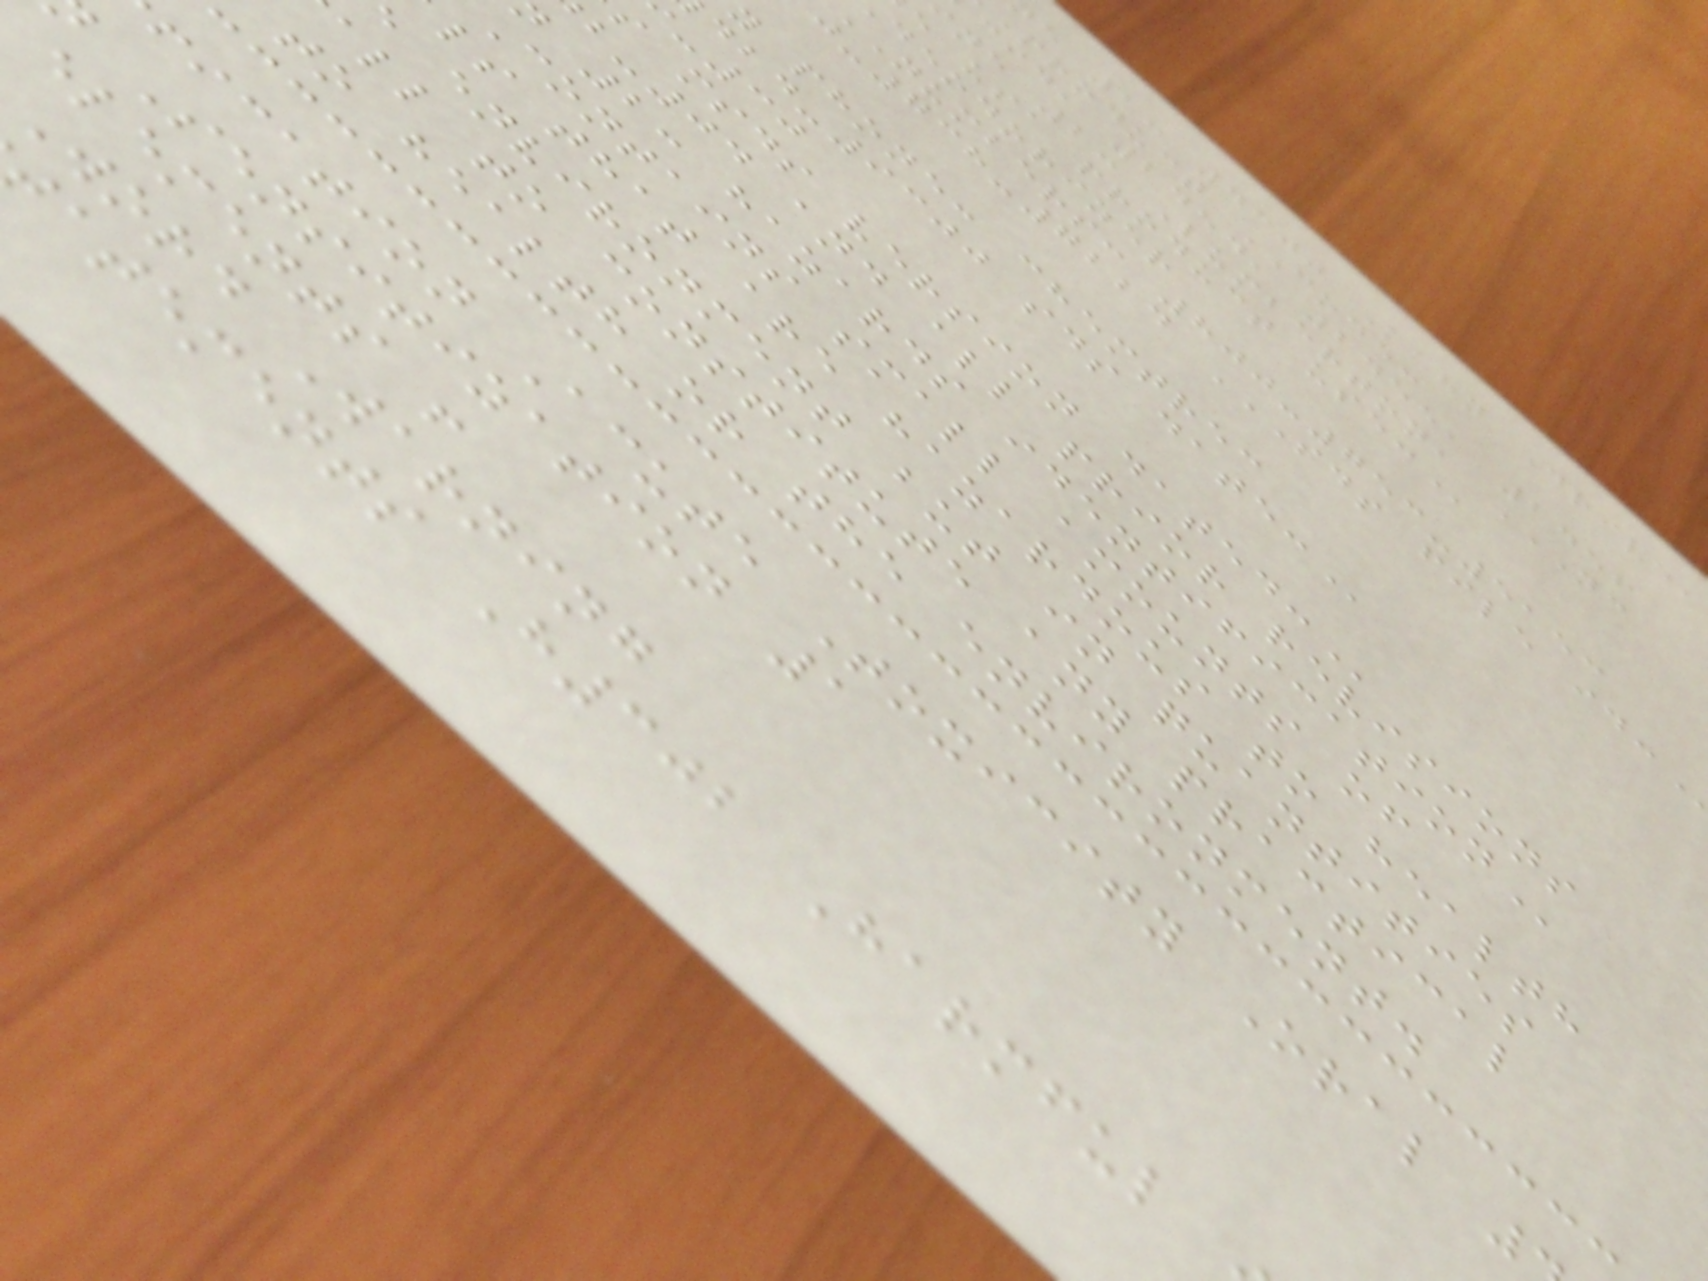e 1: 4300 Kahn Drive,
product CODE:
cid, 2454, 2455, 2456
e usa product
deodorizer
NUMBERS: 800-753-5153
y phone: chemtrec
-9300 sds
-30
s msds version
-04 and all prior revisions
2: hazards
Contains small amounts of
ls that are hazardous to health
e environment but in quantities
all to constitute any practical
to health or the environment.
fication Acute Toxicity Oral
Sensitization 1
elements !
Word Warning
atements H302 Harmful
